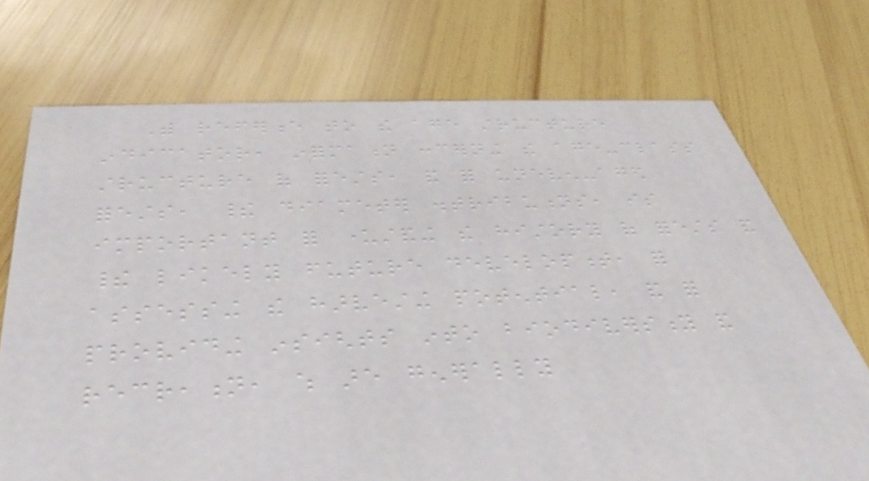With reference to the age structure
indicator, information concerning the age-class
structure of forests, and for uneven-aged
forests, their diameter distributions, is
important for understanding the history of forests and
their likely future development, for
assessing the harvesting potential, and for
providing insights into biodiversity and
recreation, which are generally
